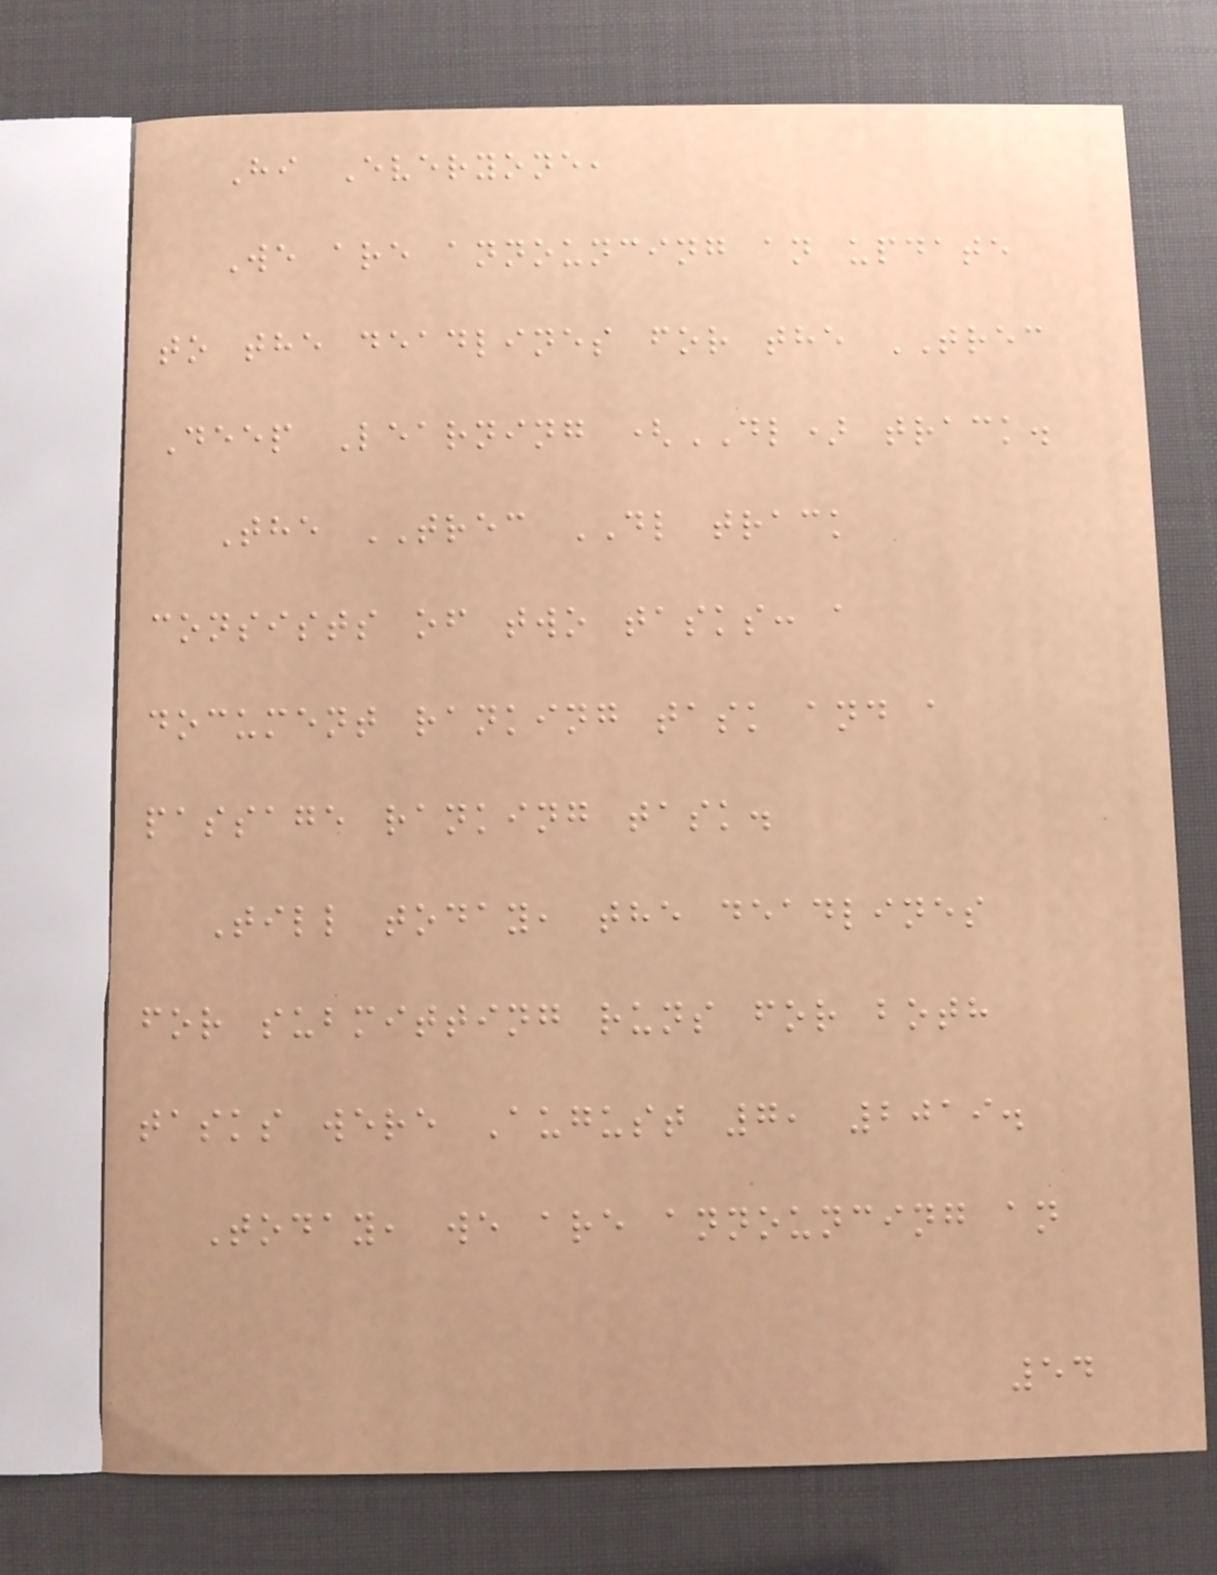Hi Everyone,
We are announcing an update
to the deadlines for the TREC
Deep Learning (DL) track.
The TREC DL track
consists of two tasks: a
document ranking task and a
passage ranking task.
Till today, the deadlines
for submitting runs for both
tasks were August 7, 2019.
Today, we are announcing an
54
